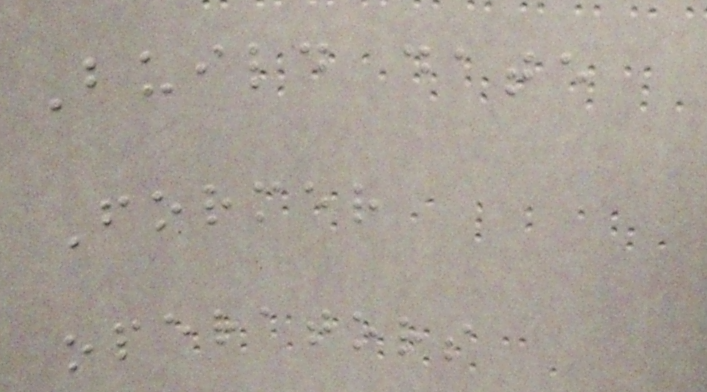Build date
Former
operators
